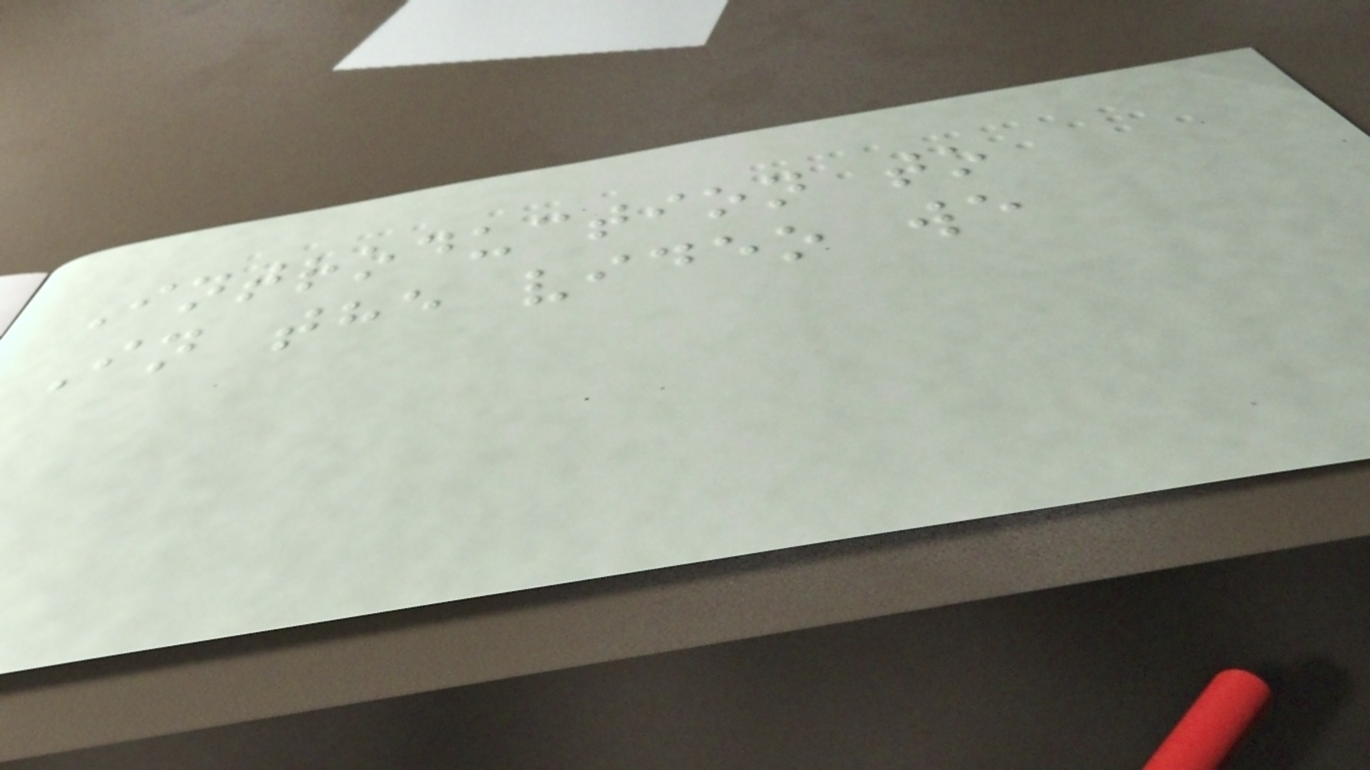Introduction to
In the video we
